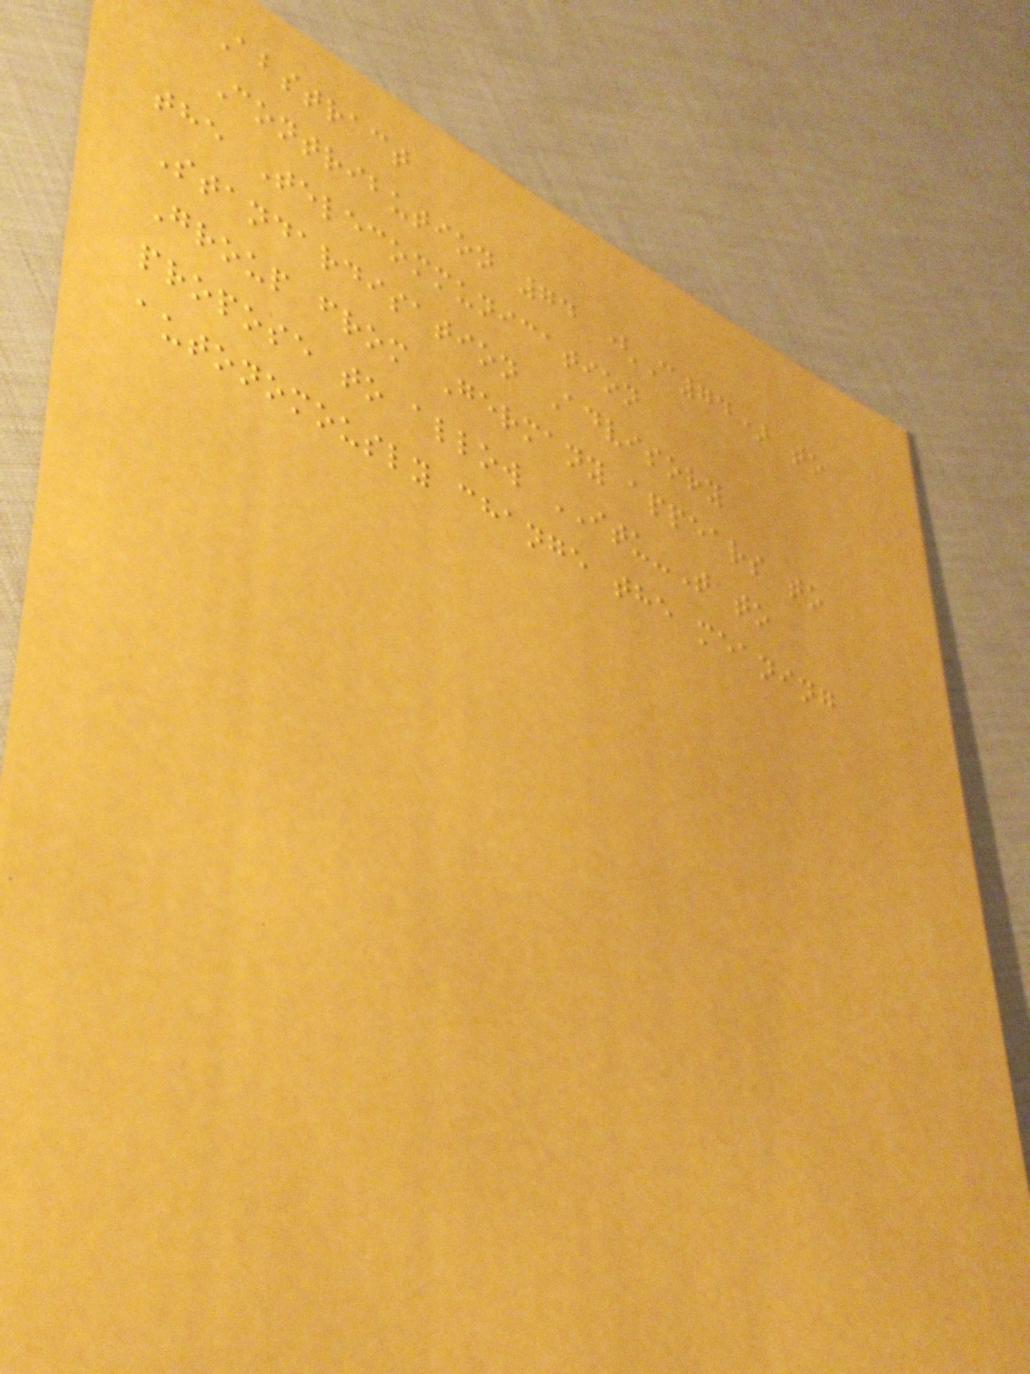Abstract
Contribution 74 (C74) to
the Telecommunication
Standardisation Advisory
Group from Germany appears to
propose to allow ITU-T to
autonomously change the meaning
